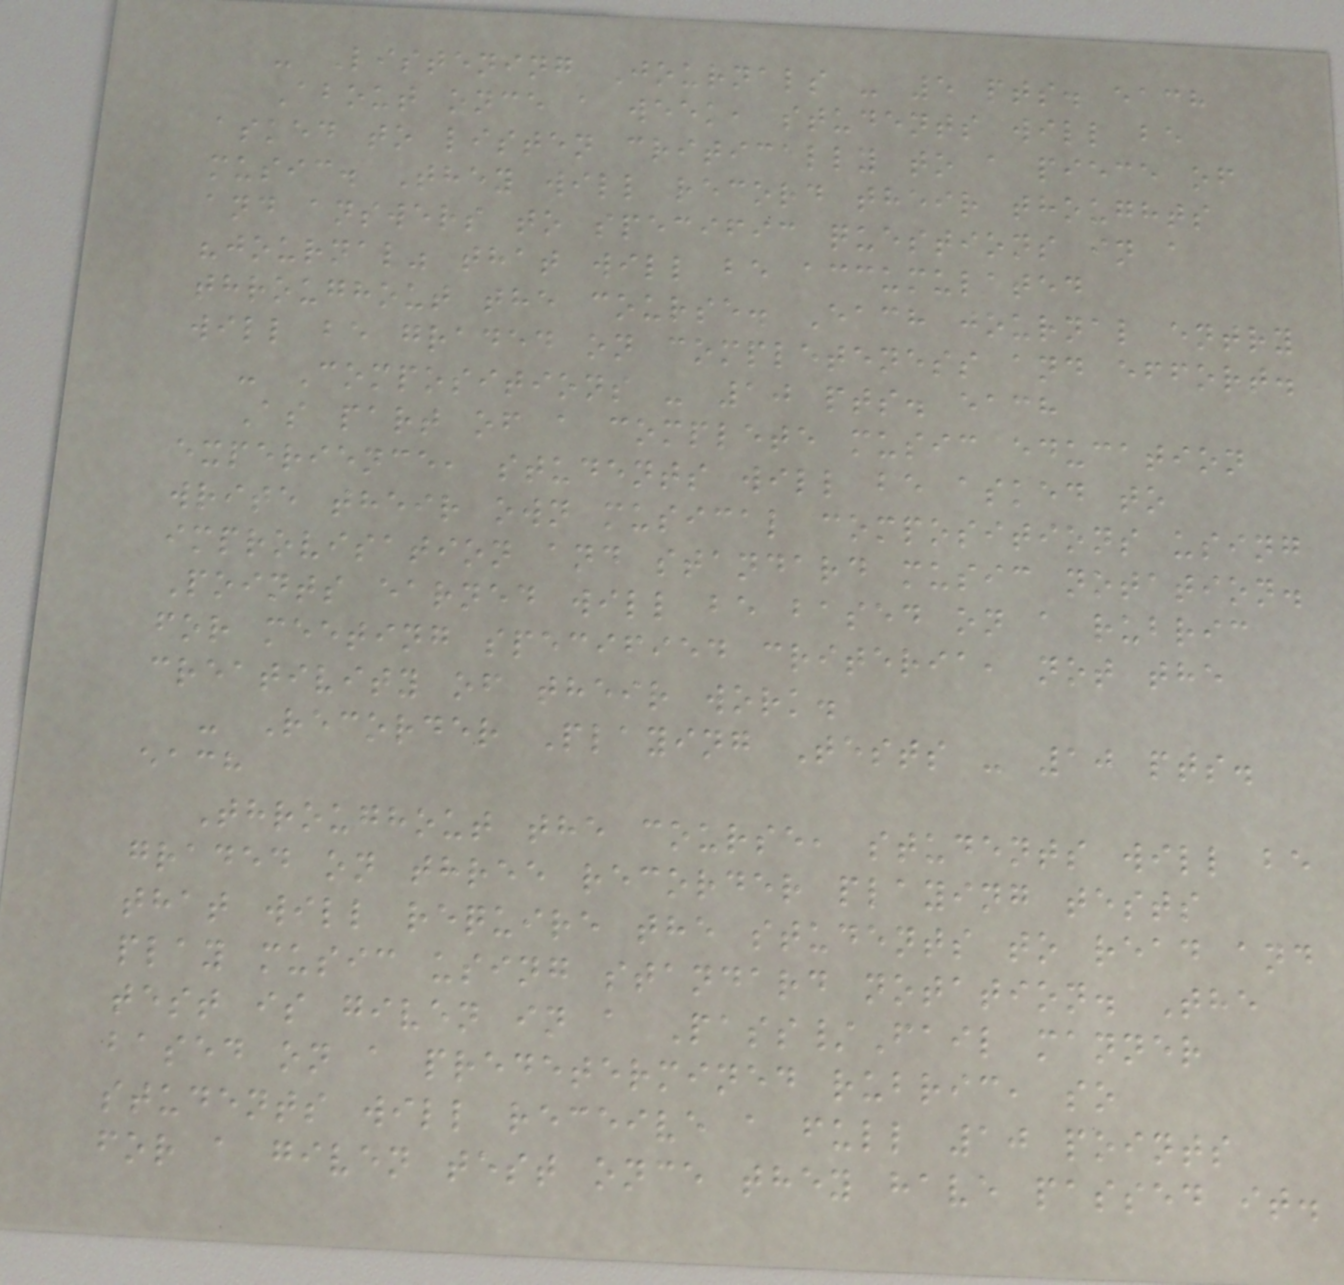- Listening Journals - 5 pts. each
About once a week, students will be
asked to listen critically to a piece of
music. They will record their thoughts
and answers to specific questions in a
"journal" that will be accumulated
throughout the course. Each journal entry
will be graded on completeness and effort.
- Compositions - 10 pts. each
As part of a complete music education
experience, students will be asked to
write their own musical compositions using
improvisation and standard music notation.
Points earned will be based on a rubric
for meeting specified criteria, not the
creativity of their work.
- Recorder Playing Tests - 10 pts.
each
Throughout the course, students will be
graded on three recorder playing tests
that will require the students to read and
play music using standard notation. The
test is given in a Pass/Fail manner
based on a predetermined rubric, so
students will receive a full 10 points
for a given test once they have passed it.
